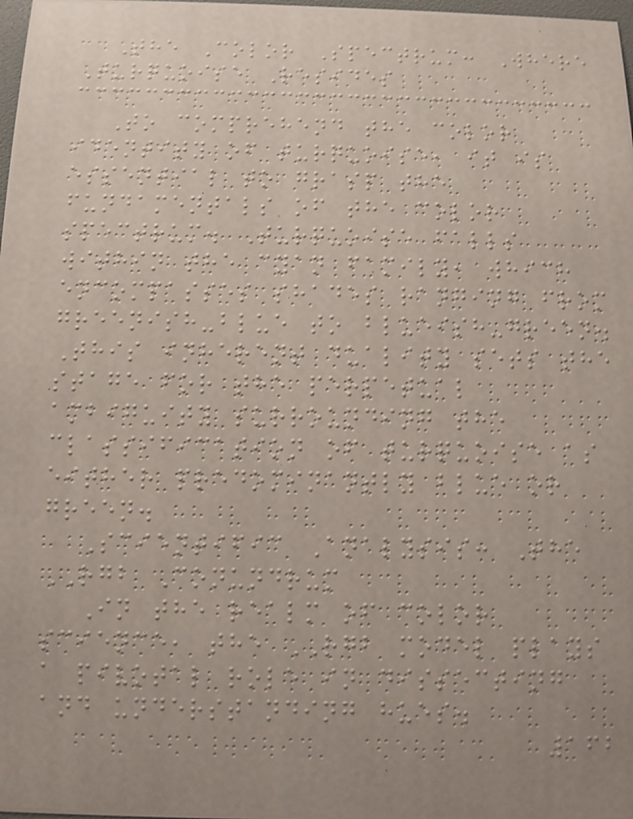The Color Spectrum: Where
Turquoise Resides
To comprehend the color
identity of turquoise, it is
essential to grasp the
fundamentals of the color
spectrum. Turquoise falls
within the cyan family, which
encompasses shades ranging from
greenish-blue to blueish-green.
This inherent duality sets the
stage for the perpetual
ambiguity surrounding the
classification of turquoise as
either predominantly blue or
green.
Scientific Analysis: The
RGB Conundrum
In the realm of color
science, the RGB model plays
a pivotal role in dissecting
and understanding hues.
162
